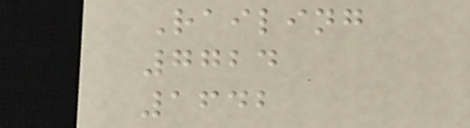Railing
7724
1642
